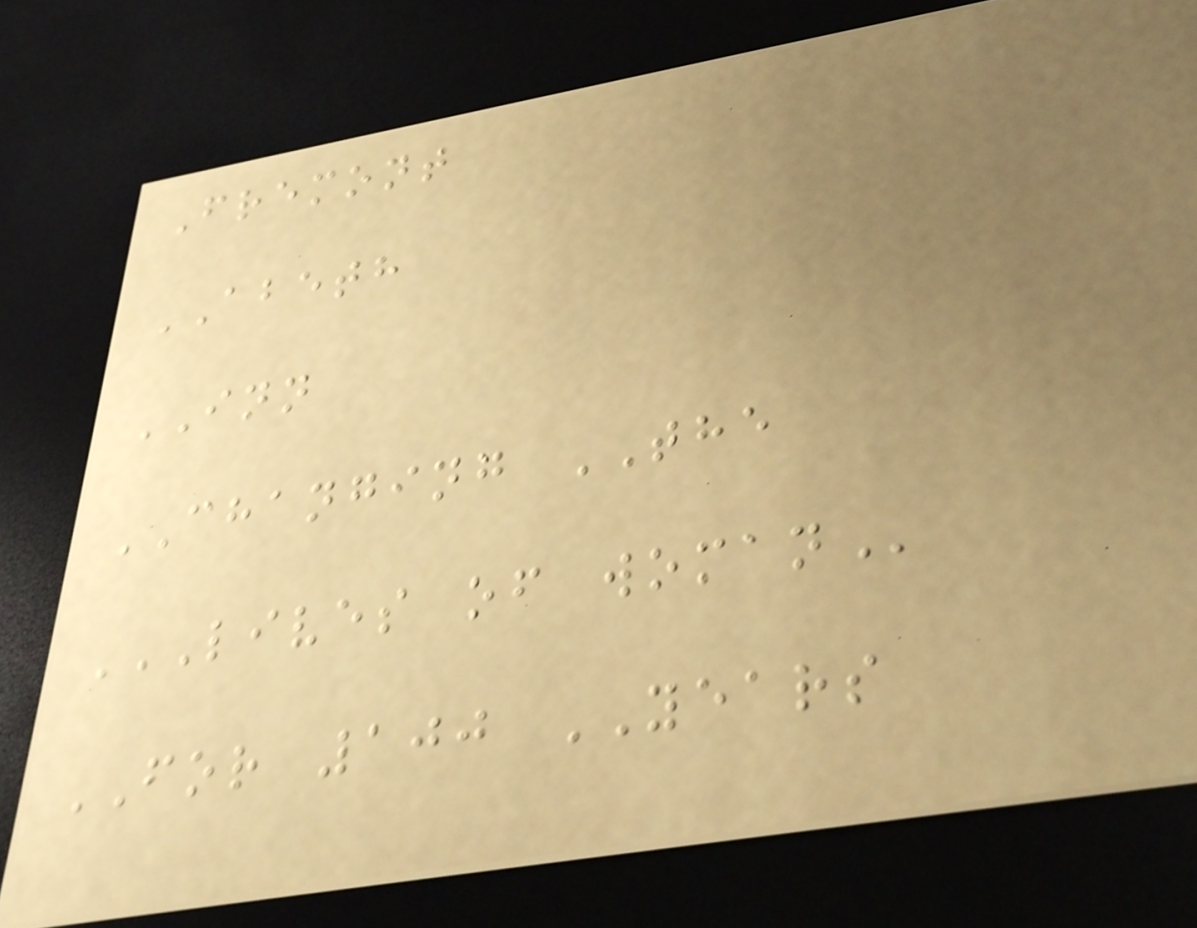Fremont
ABETH
INN
CHANGING THE
LIVES OF WOMAN
FOR 100 YEARS
